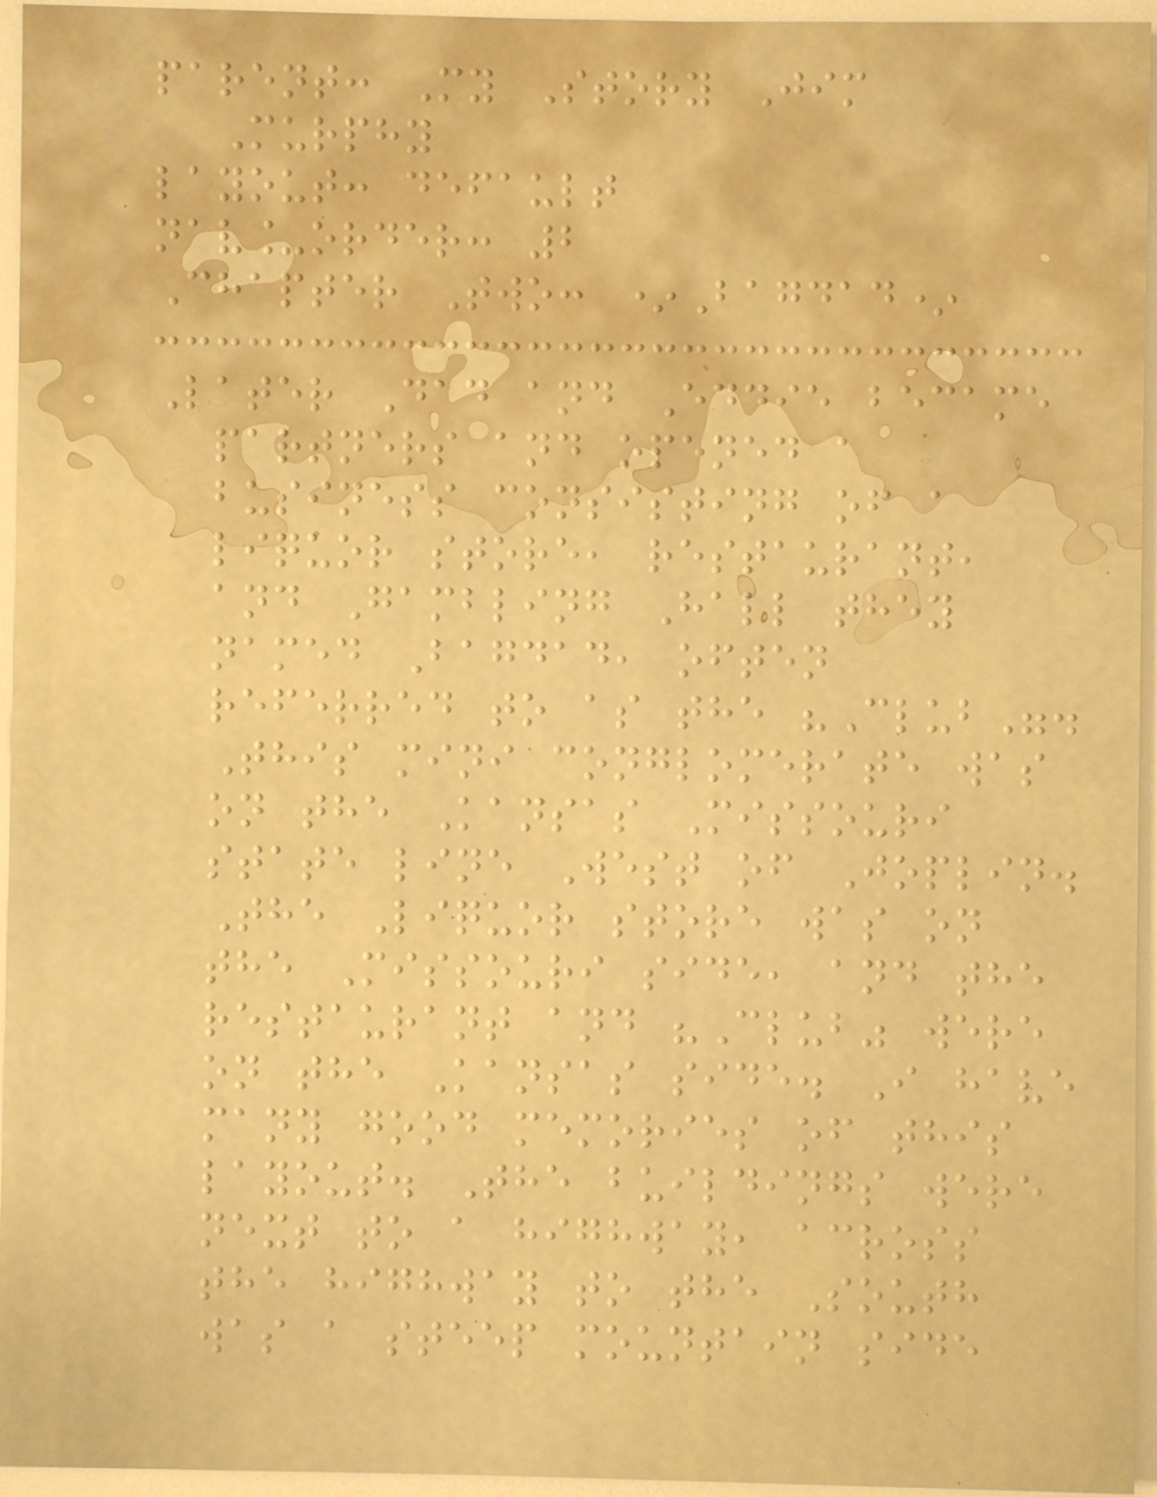parent: My Story Jim
Murphy
layout: default
nav_order: 2
Chapter Two: *Bagdad*
Later Dad and Eddie became
partners and opened a
business consisting of a
liquor store, restaurant,
and Gambling Hall they
named Bagdad, often
referred to as the "Club".
This mini conglomerate was
on the Kansas Missouri
state line West of Joplin.
The Liquor store was on
the Missouri side, and the
restaurant and "Club" were
on the Kansas side. I have
many good memories of this
layout. The buildings were
next to a highway, across
the highway to the South
was a steep mountain side
